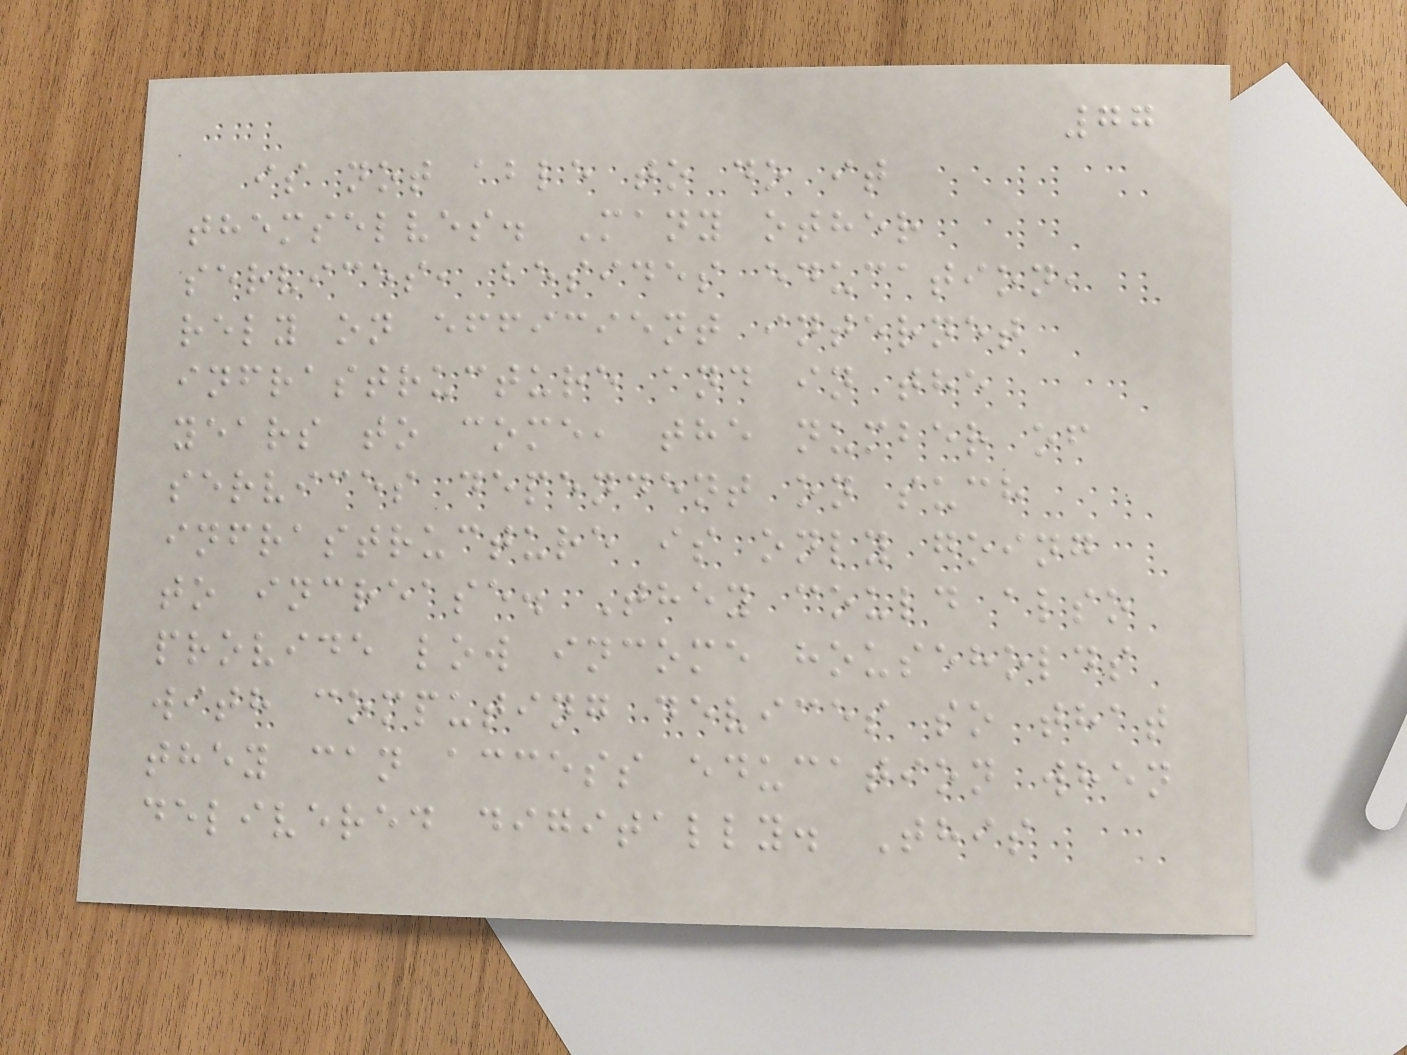77
is not able to do it
themselves. Many other
services, besides education,
rely on efficient internet
infrastructure and in the
years to come, the number of
services dependent on such
infrastructure is only going
to increase. They could also
provide low income households
with computing devices so that
they can access education when
delivered digitally. This
